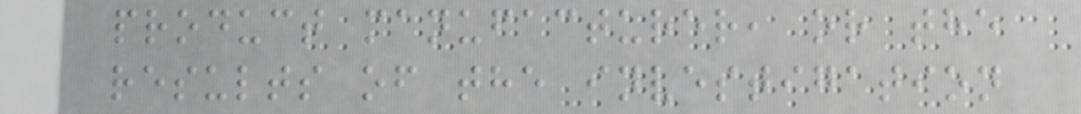product manufacturer, or the
results of the investigation
